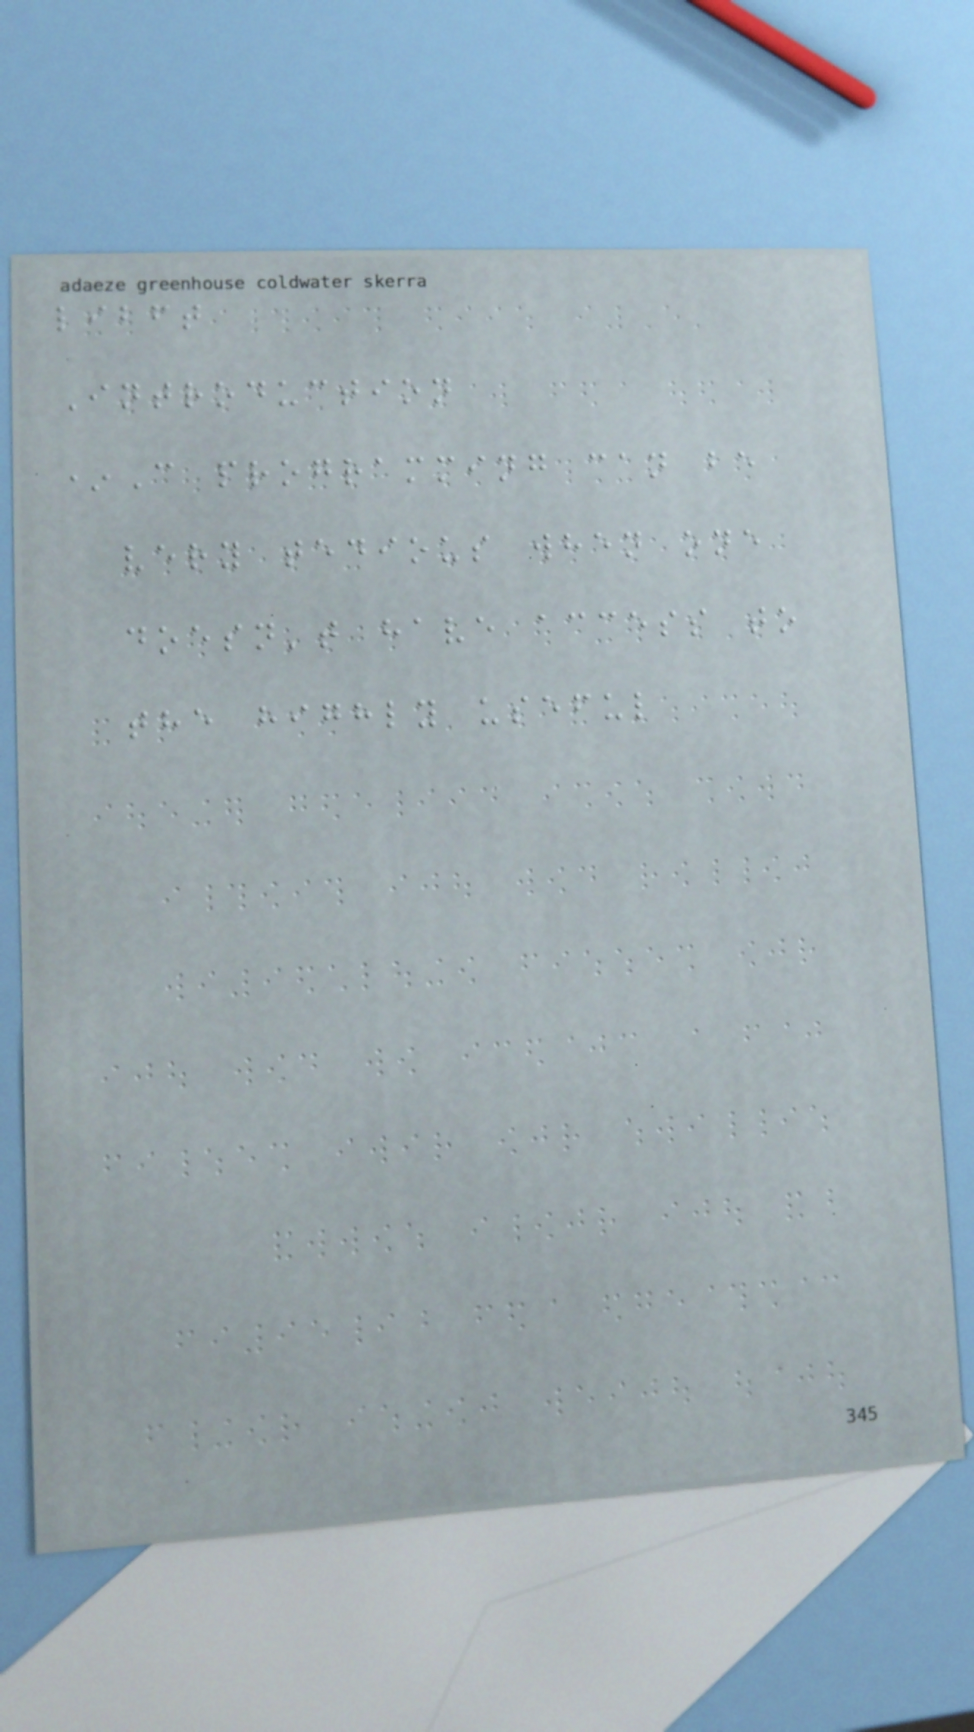libft
Introduction
*C programming can be
very tedious when one
doesn't have access to
the highly useful
